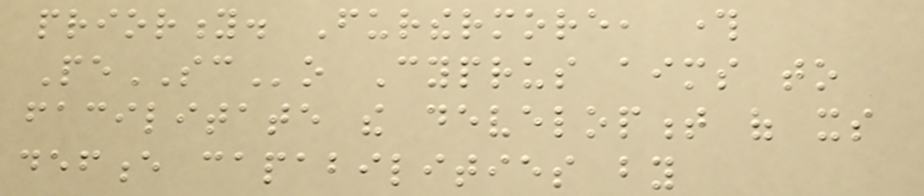priority. Furthermore, through
PeSCo Cyprus aims to
facilitate the development of its
defence capabilities by
